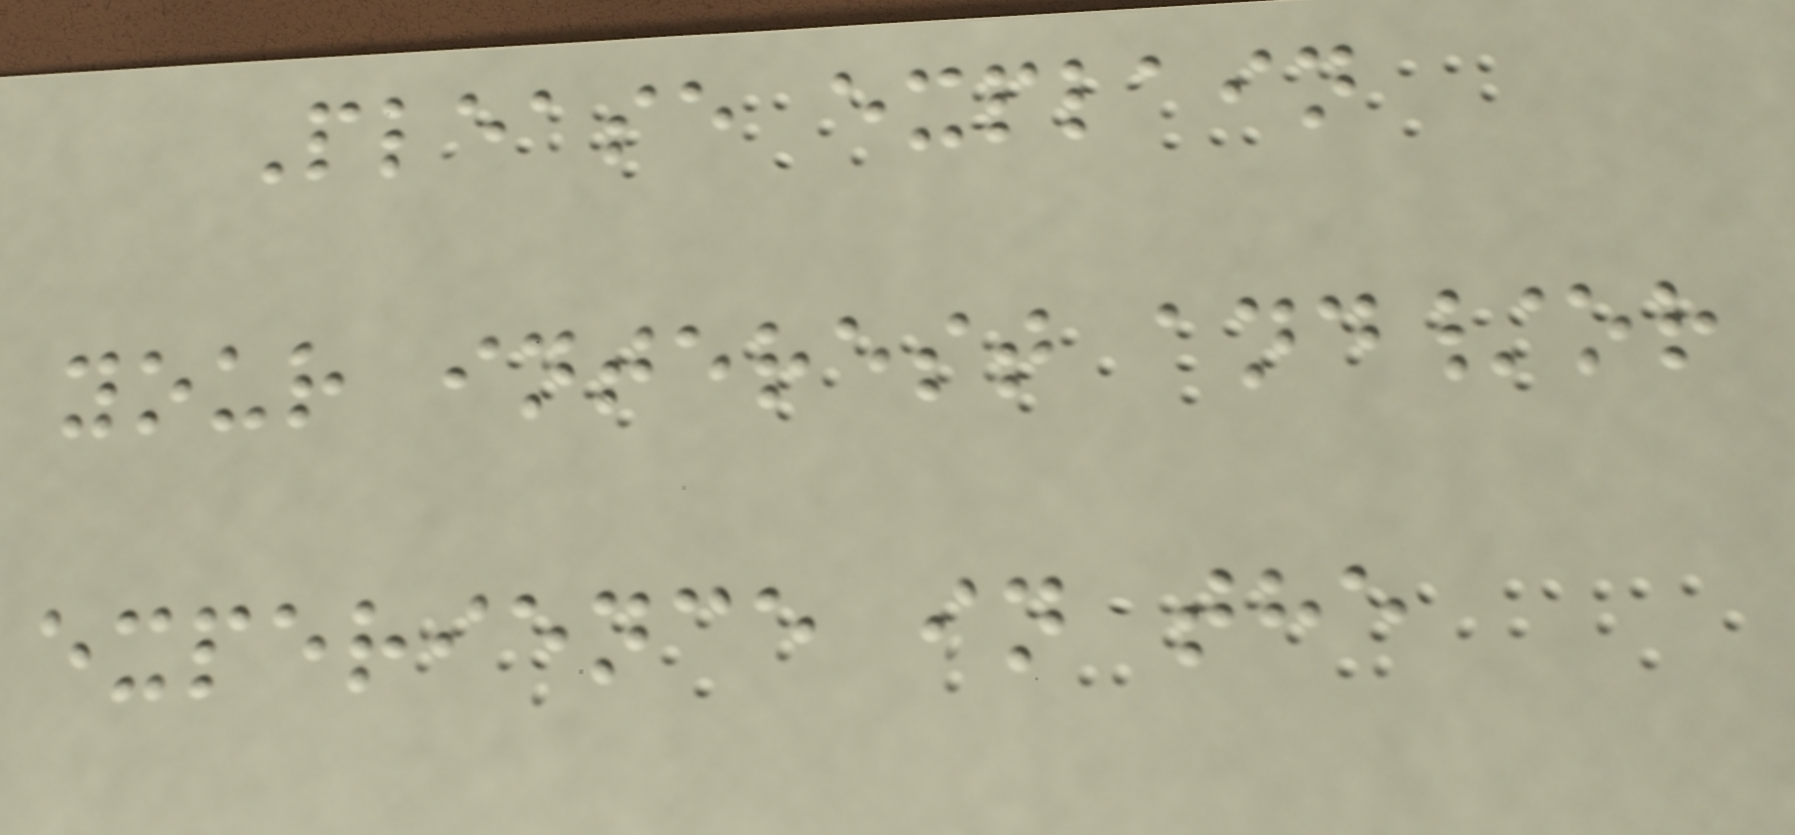Please explain
your interest and/or
experience in the
